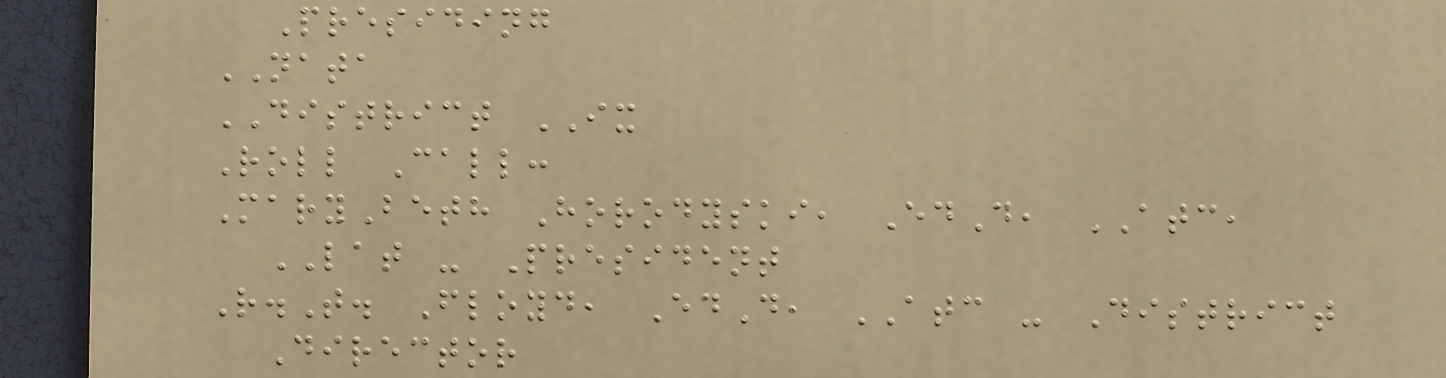Presiding
NATA
DISTRICT IX
Roll Call:
MaryBeth Horodyski, EdD, ATC,
LAT - President
R.T. Floyd, EdD, ATC - District
Director
